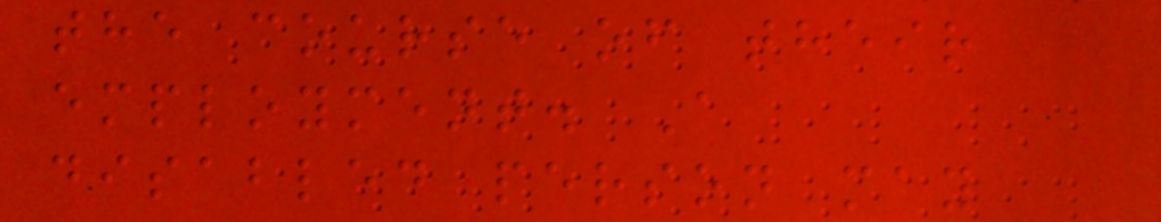the course of their
employment. A
disabled person may
